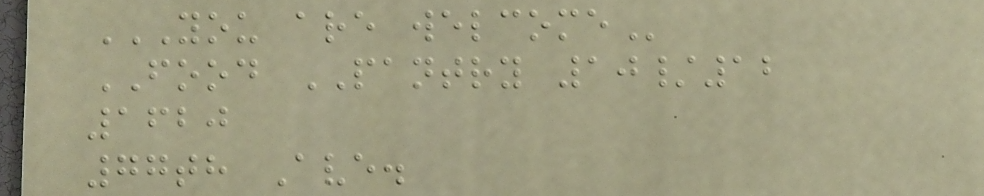YOU ARE WELCOME
FOOD PANTRY 10/12
1620
77th Ave.
